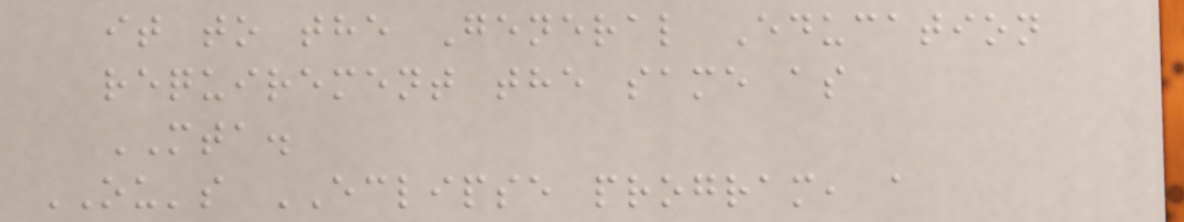it to the General Education
requirement the same as
MTA.
OU's ECLIPSE program, a
